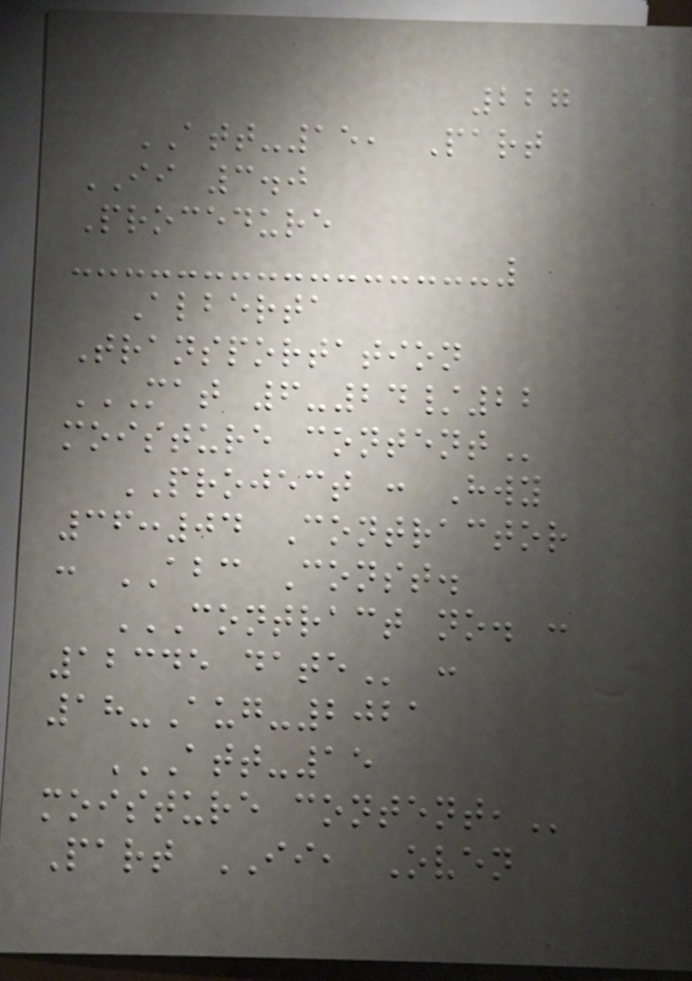227
ATT-15, Part
II 3.0
Procedure
Alberta
Transportation
MAT 6-24/22
MOISTURE CONTENT
PROJECT : Hwy
36:04 Contractor
: ABC Const.
CONTRACT NO. :
12345 DATE :
18-Aug-2021
ATT-15
MOISTURE CONTENT,
Part II, Oven
